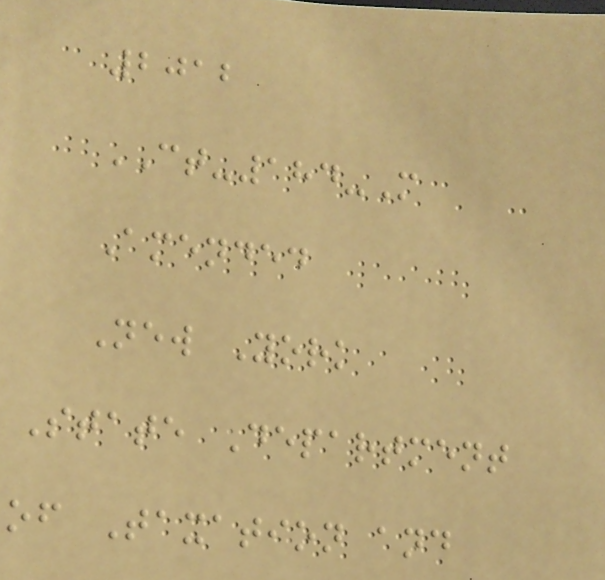2012
CT-184-M
Amended
New York
State Department
of Taxation and
